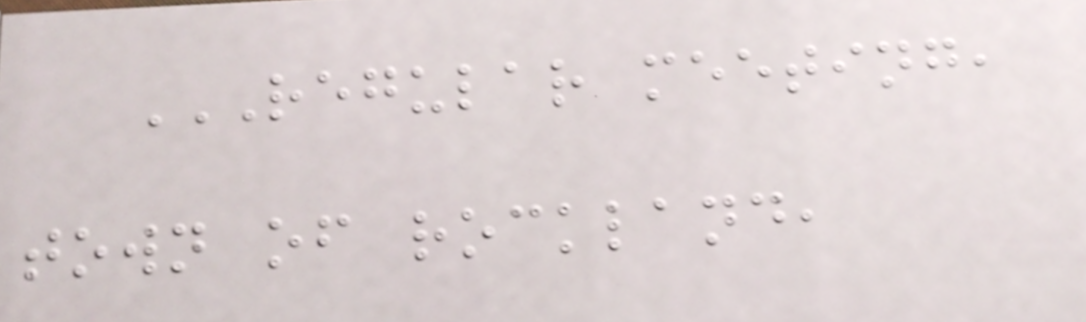REGULAR MEETING,
TOWN OF ROCKLAND,
